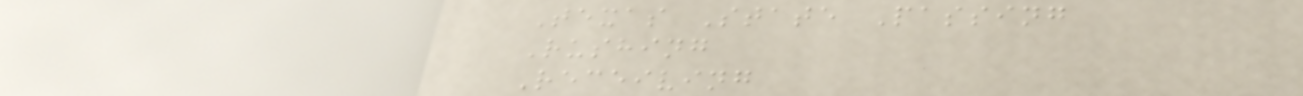Texas State Passing
Rushing
Receiving
